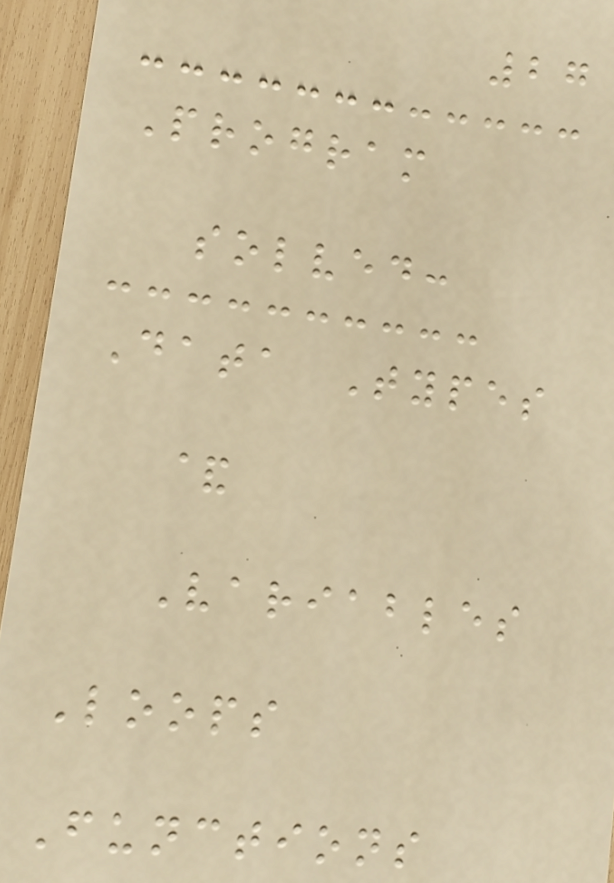27
Program
solved:
Data Types
&
Variables
Loops
Functions
